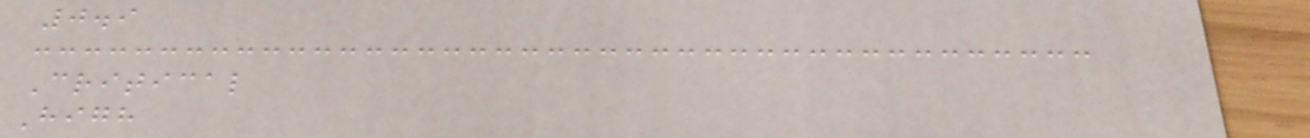0.9
Critical
High
